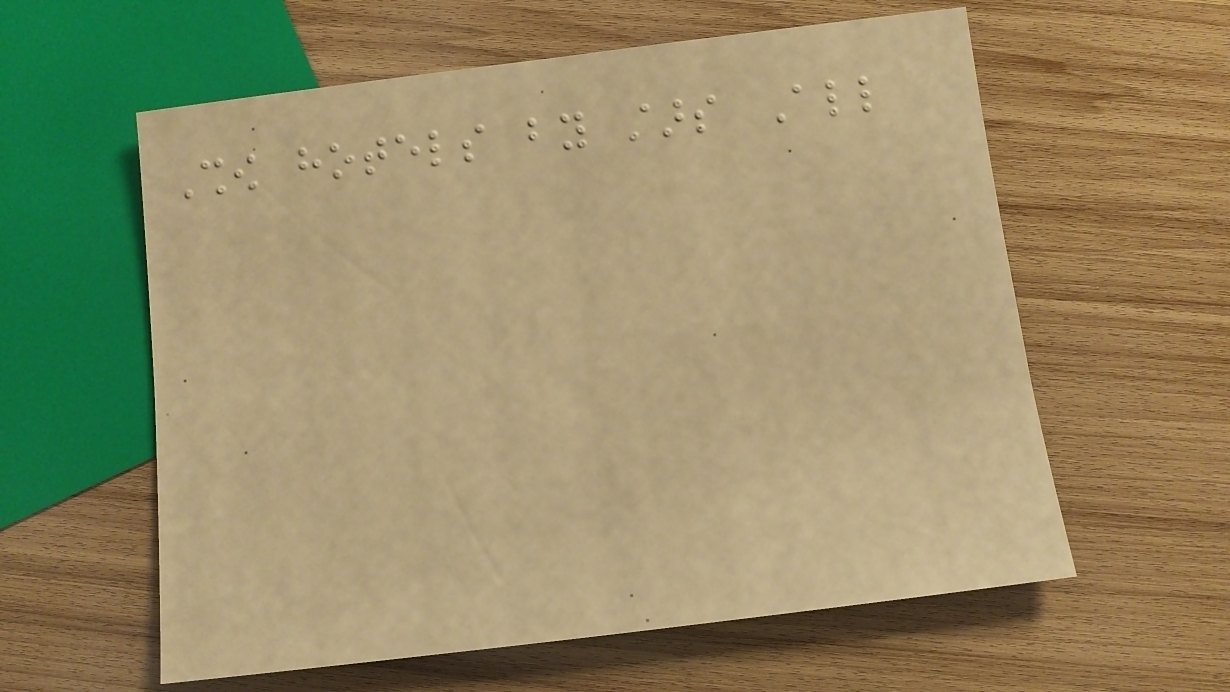Show hotels by stars All
